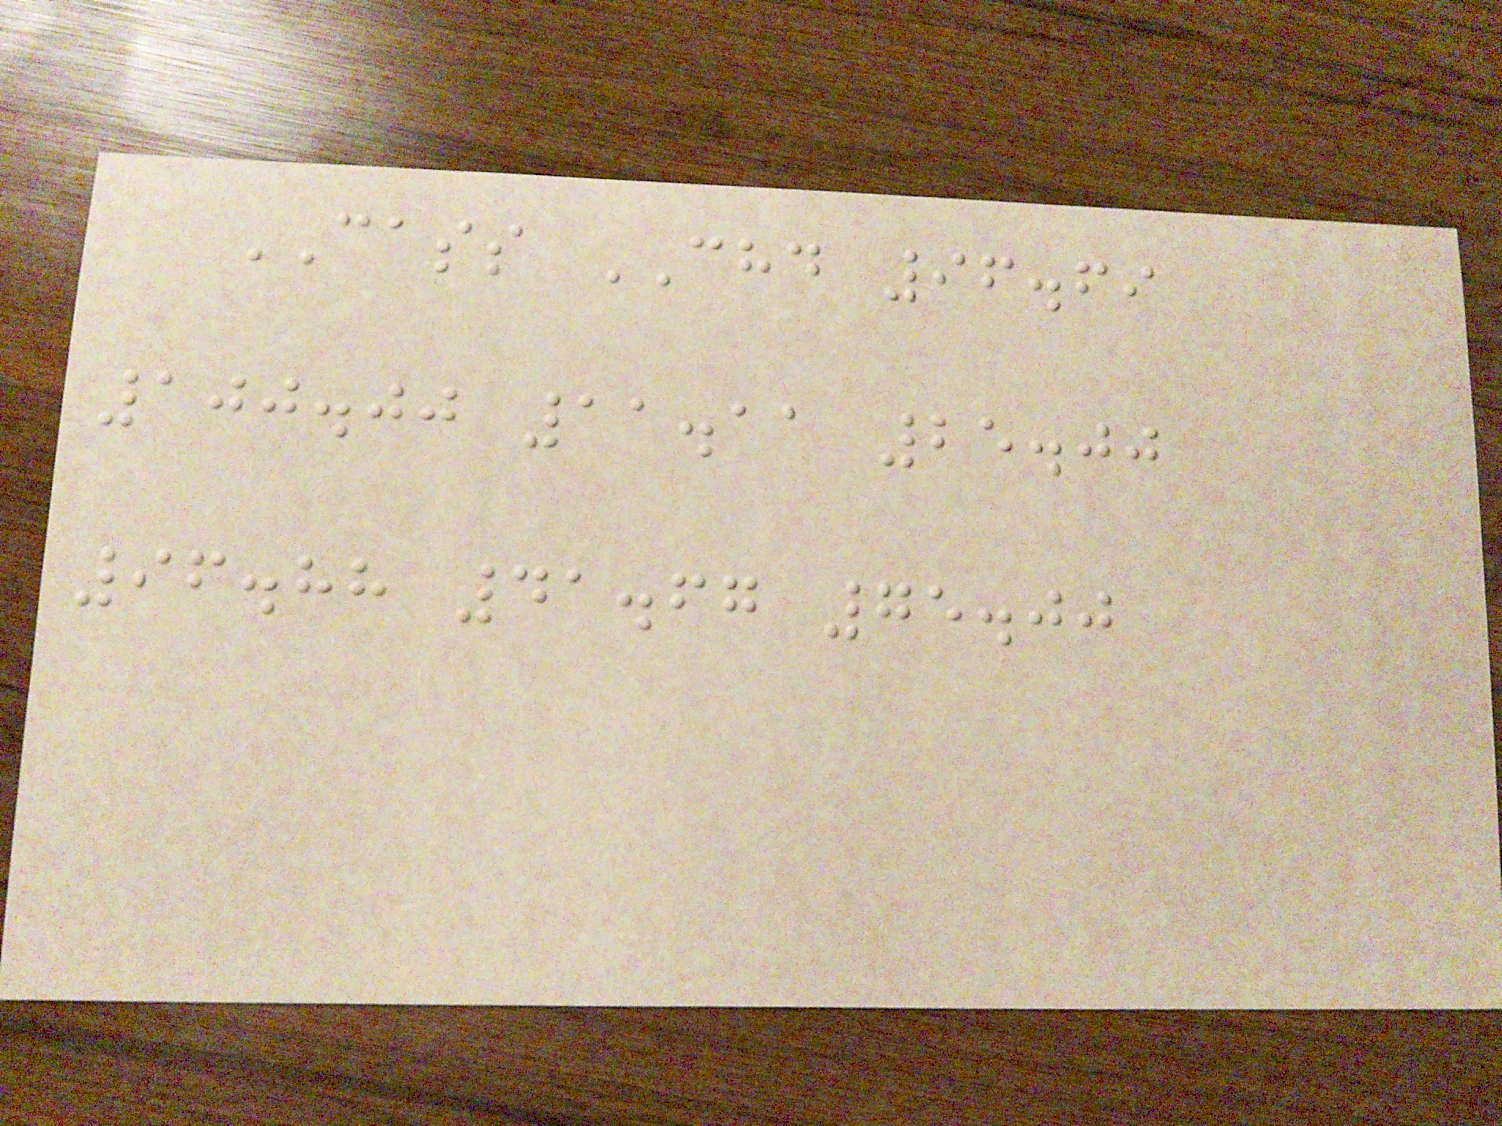CASS CHD 96.69
100.00 11.11 25.00
96.88 41.67 75.00
